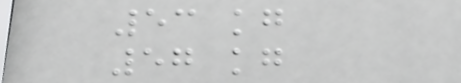53 kg
57 kg
